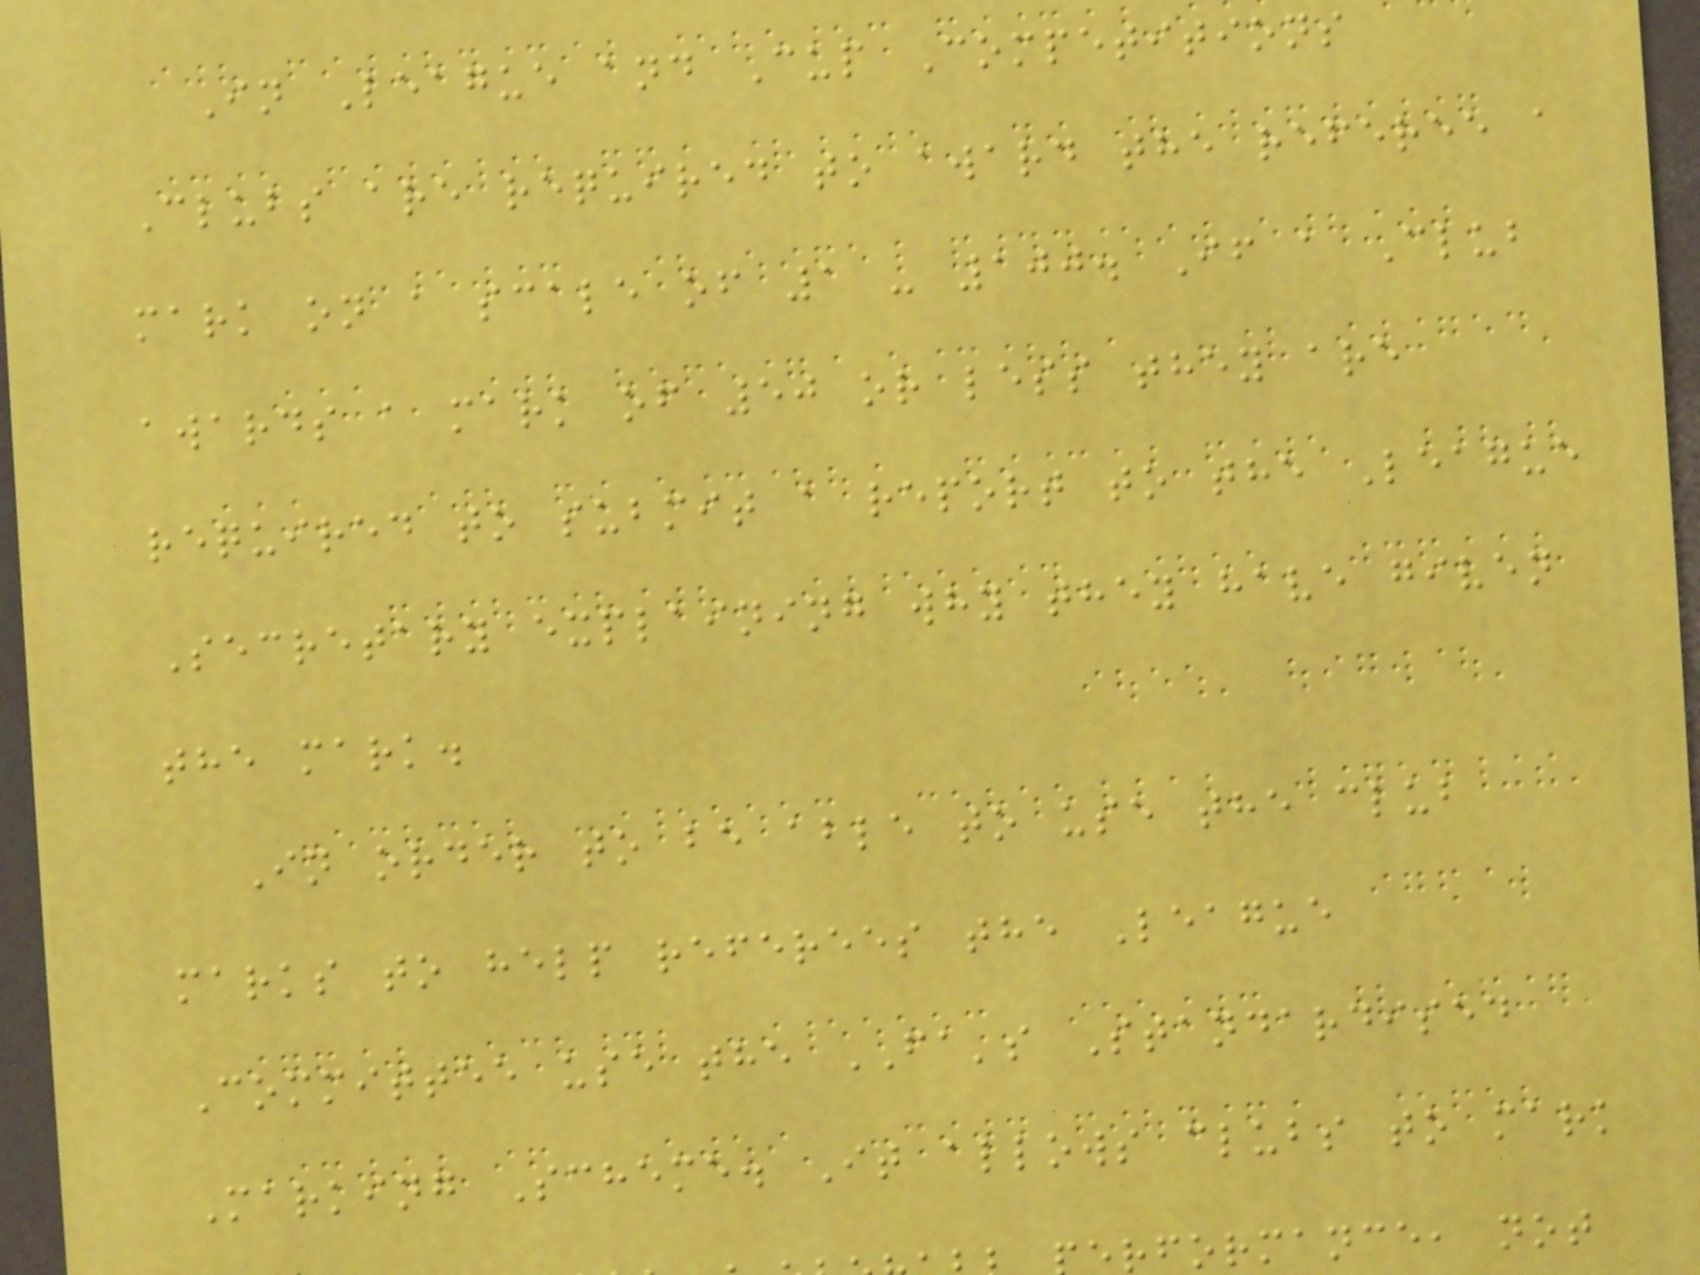In League and Cup Competitions
Clubs are required to award the referee a
mark on a scale of 1 - 100. If a Club
awards a mark of 50 or less they are
required to submit a report to the League
Secretary explaining why they have given
the mark.
In order to be able to use the club
marks to help referees the League
Committee use the FA's Standardised
Marking Scheme. It allows clubs to mark
rformance, not
